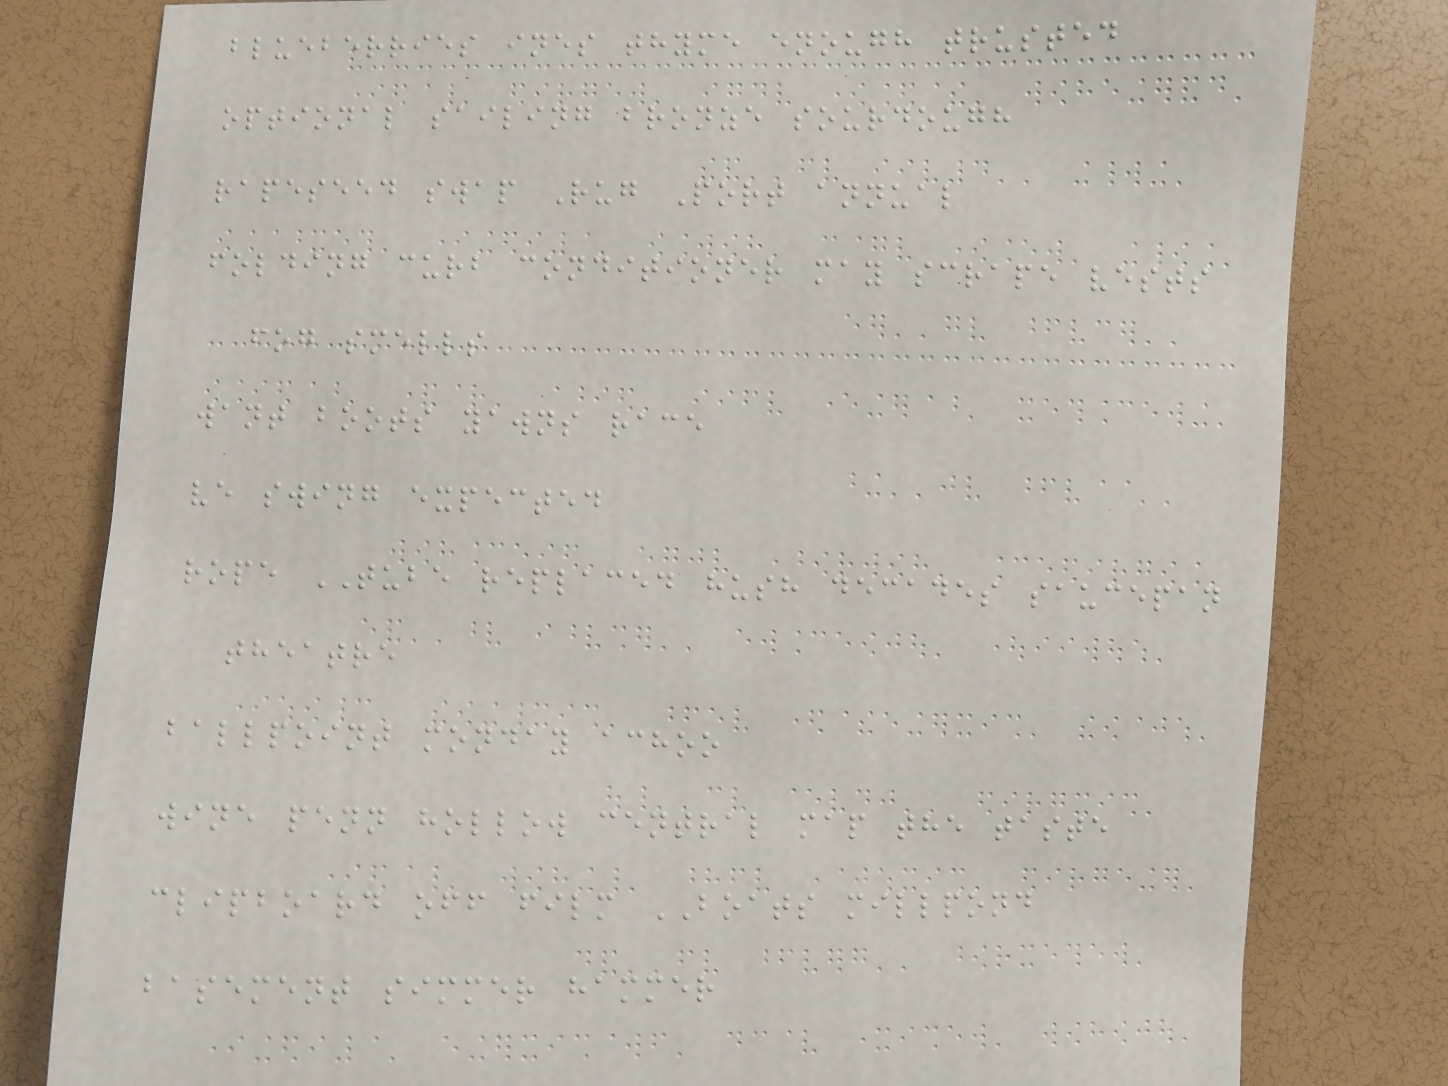blueberries ines thyme enough trusted
optional sailing bronze sourdough
rapeseed swap Rug Port annual
folding curb conditioner may scrape vests
fog smells
want boots yawns race
ve swing expected
rope TUBE replaced hush decades saucepan
theatre
ballpoint monday achoo
wine penn hollow central map the taste
clipboard off film BOATS millpond
basement simmer hammer
